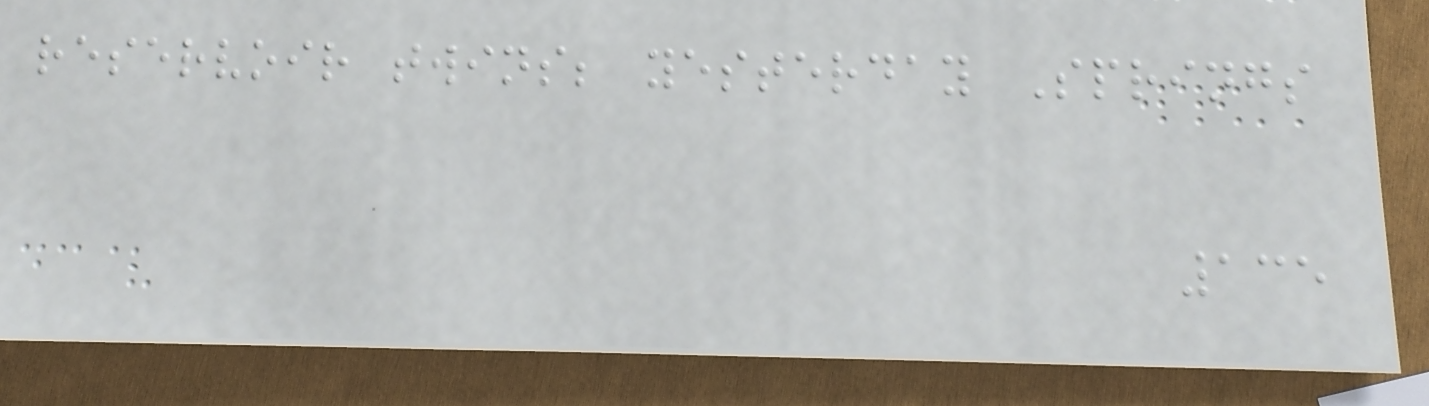reservoir twins; yesterday Springs
135
